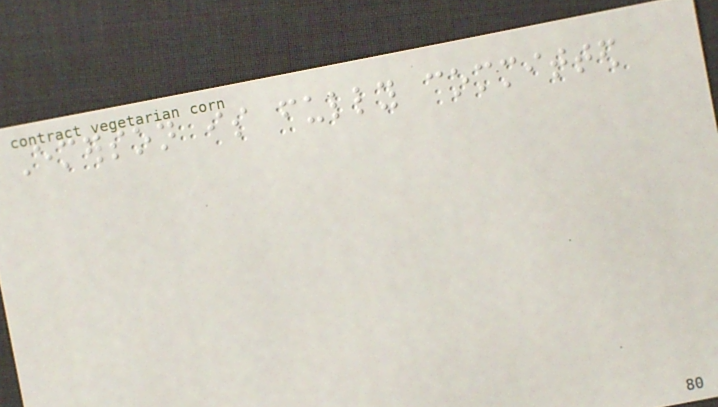Emerson is fully committed
